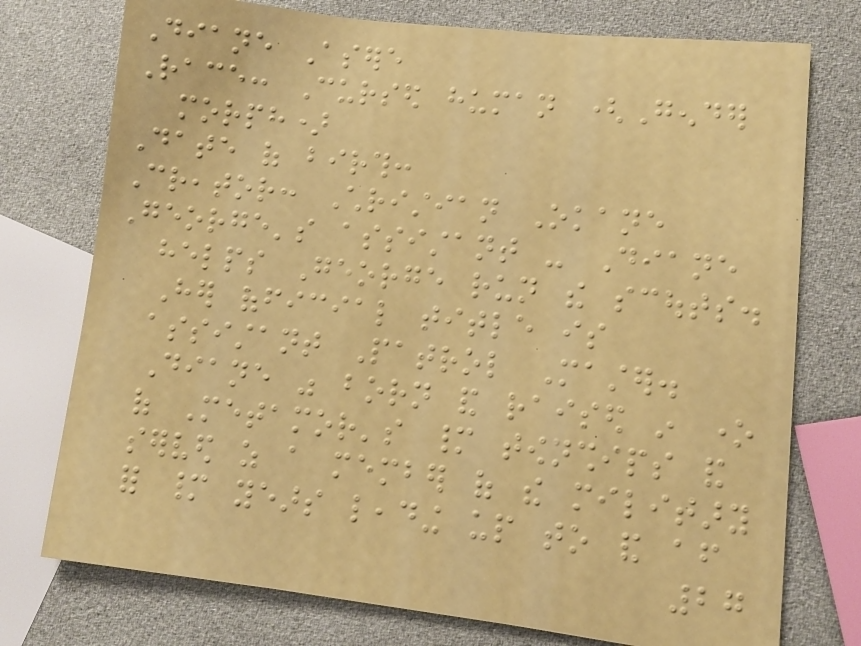Diane Asere
Race: Cursed human (Gender
morph)
Date of birth:
Creator: Christian Okane
George's assistant - Diane
helps George run the scouts.
Her official title is
assistant Patrol Master.
Diane was born and raised in one
of Metamor's many townships and
served as a member of the military
for many years leading up to and after
27
